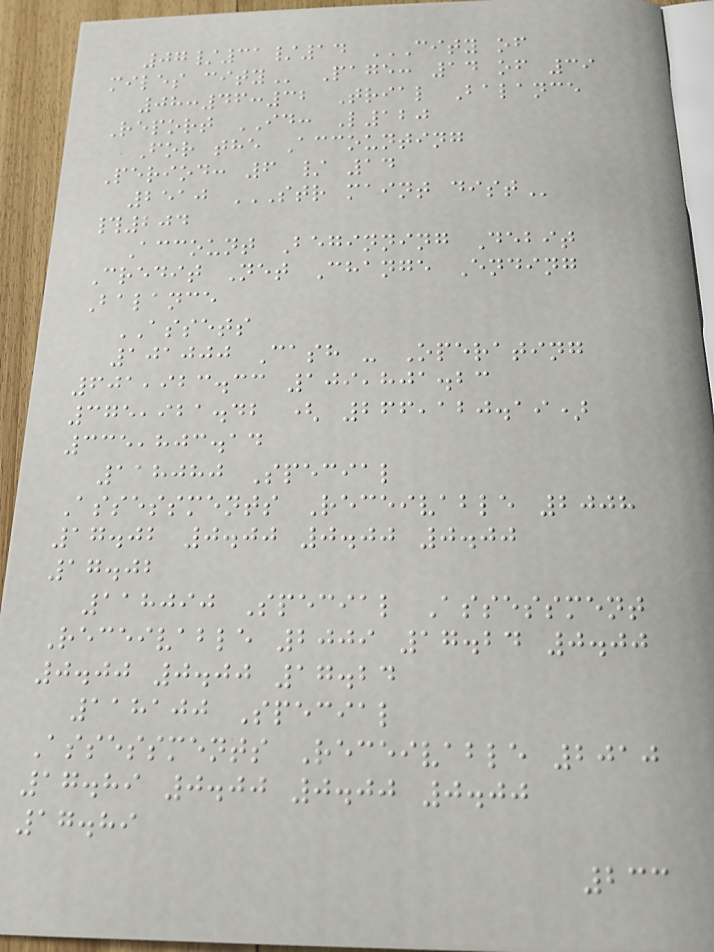07/31/14 CITY OF
MILES CITY Page: 14 of 39
08:46:32 Trial Balance
Report ID: L120
For the Accounting
Period: 6 / 14
2510 STR MAINT DIST
#204
Account Beginning Debit
Credit Net Change Ending
Balance
ASSETS
101000 Cash - Operating
601,923.33 109,801.23
375,921.42 ( 266,120.19)
335,803.14
118080 Special
Assessments Receivable 2008
17.02 0.00 0.00 0.00
17.02
118090 Special Assessment
Receivable 2009 17.24 0.00
0.00 0.00 17.24
118100 Special
Assessments Receivable 2010
17.89 0.00 0.00 0.00
17.89
233
